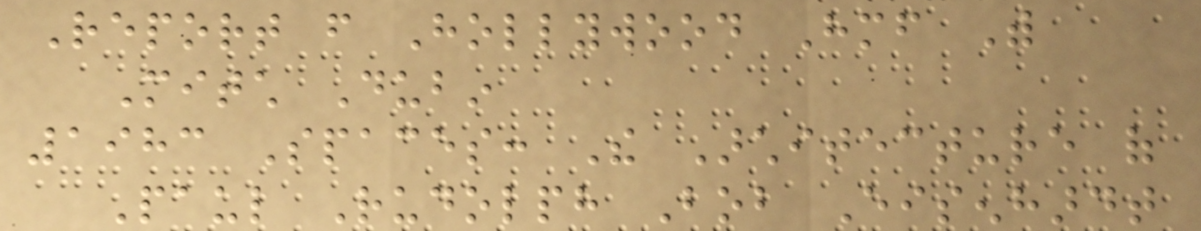Report from Hollywood Himself With
Mitch Dubin
1983 Spaces: The Architecture of
Paul Rudolph Bob Eisenhardt
